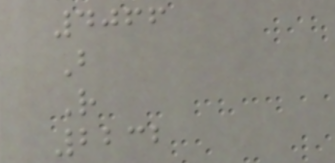4066
B
R
2232
